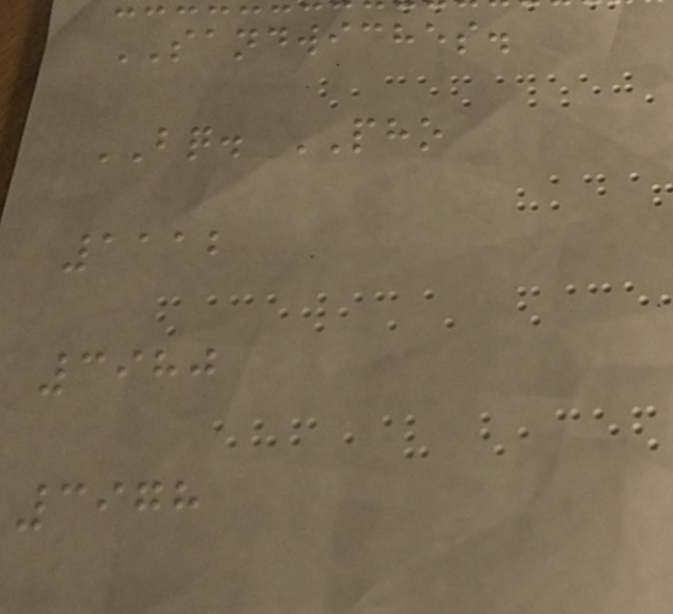SANDWICHES.
BQ. PHO
1112
3980
3978
